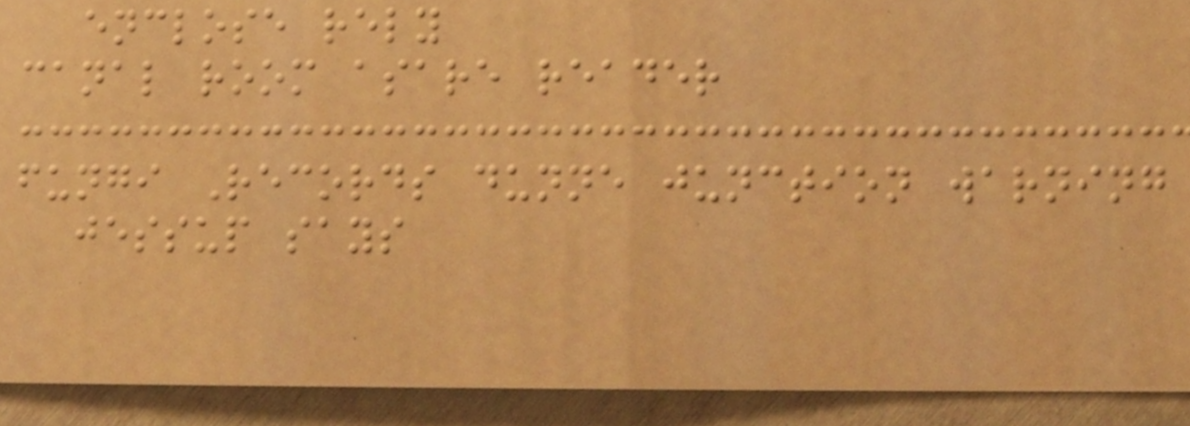enclose rely
canal room asare reader
fungi Records dunne junction warning
jessup says
